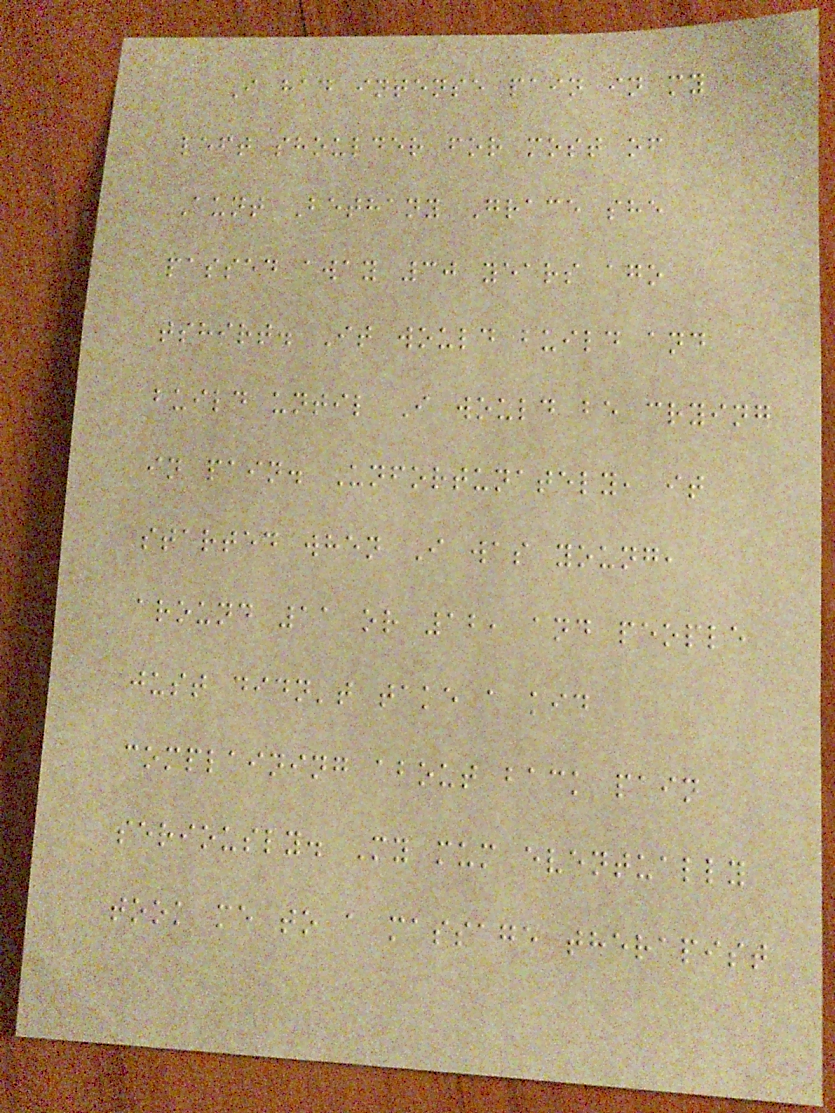I had intense pain in my
left shoulder for most of
Aunt Bethany Grace she
passed away 30 years ago
tshirt. It would build and
build until I would be crying
in pain. Unfortunately, it
started when I was young,
around 11 or 12, and people
just didn't take a kid
complaining about back pain
seriously. My mum eventually
took me to a massage therapist
